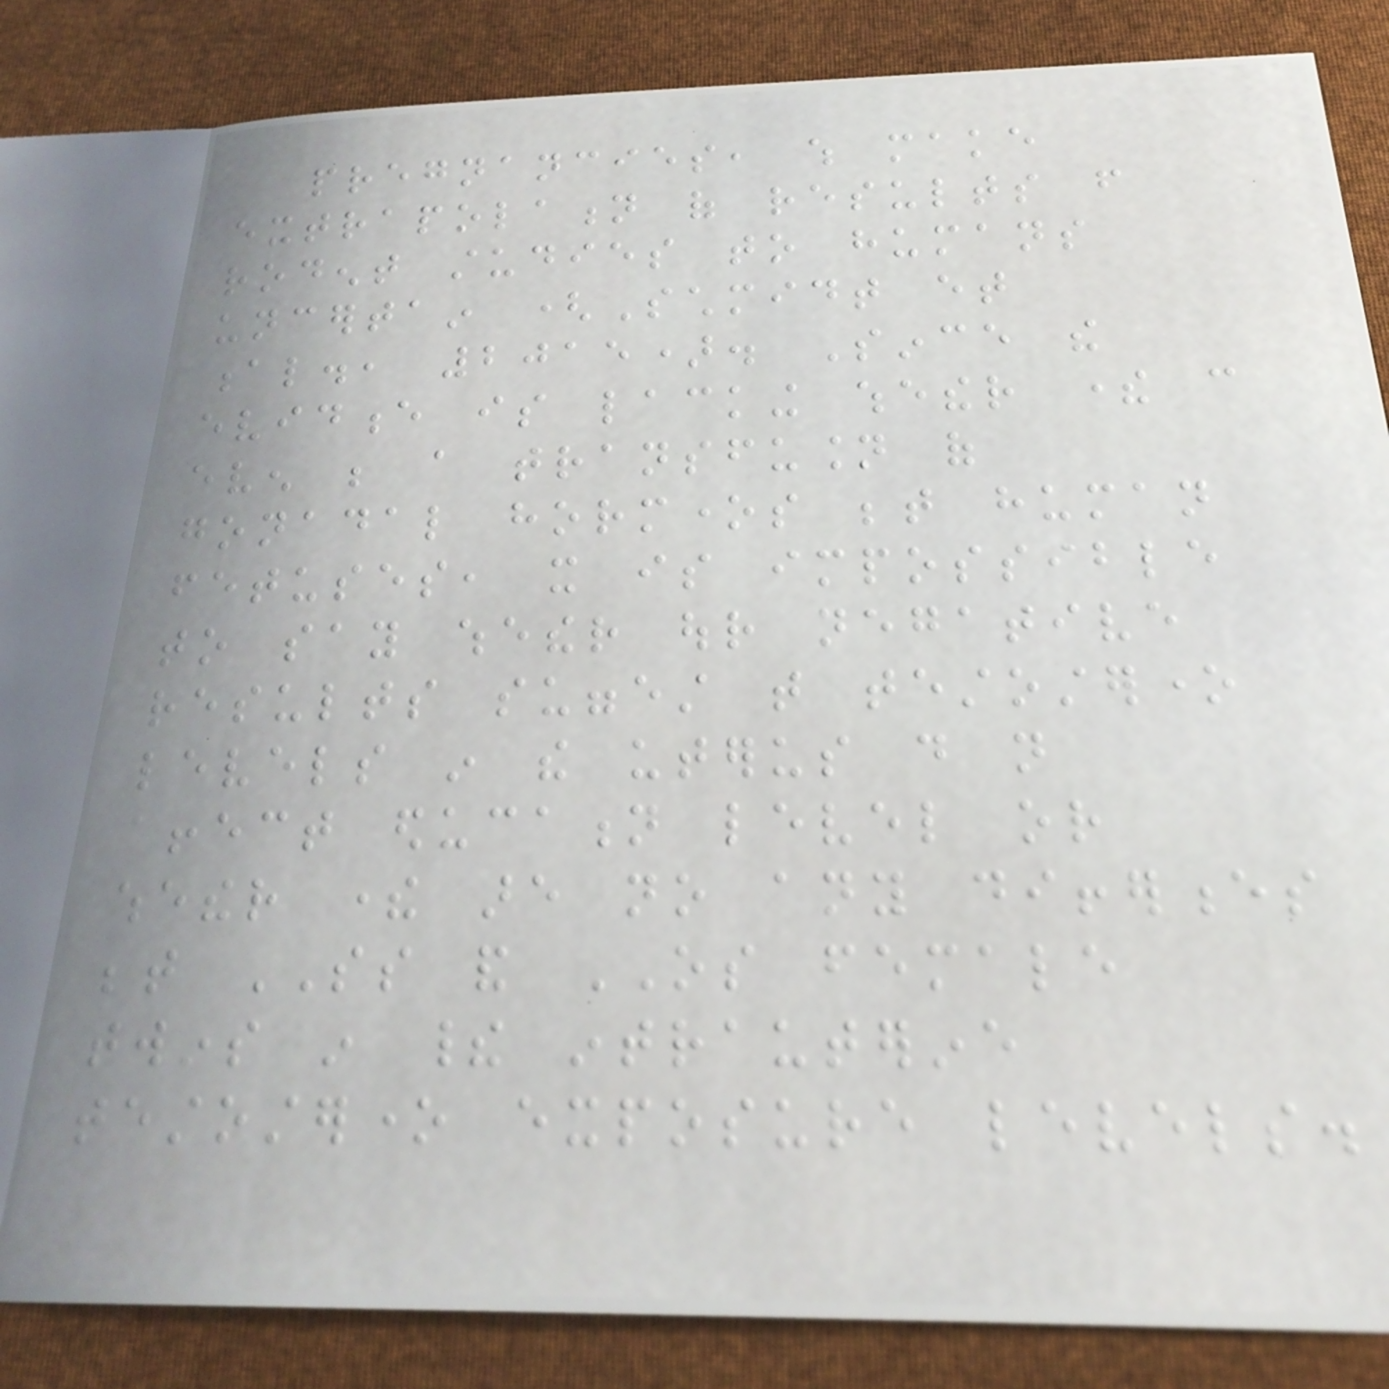pregnancies, which make
extrapolation of results from
rodent studies to humans
uncertain (Schmidt et
al., 2015). Since the
evidence is lacking whether there can
even be a transfusion of
gonadal hormones between human
fetuses, it is impossible
to say whether our negative
results suggest that testosterone
levels in the uterus do not
affect education level or
whether there are no any differences
between SS and OS female
twins in their intrauterine
testosterone exposure levels.
